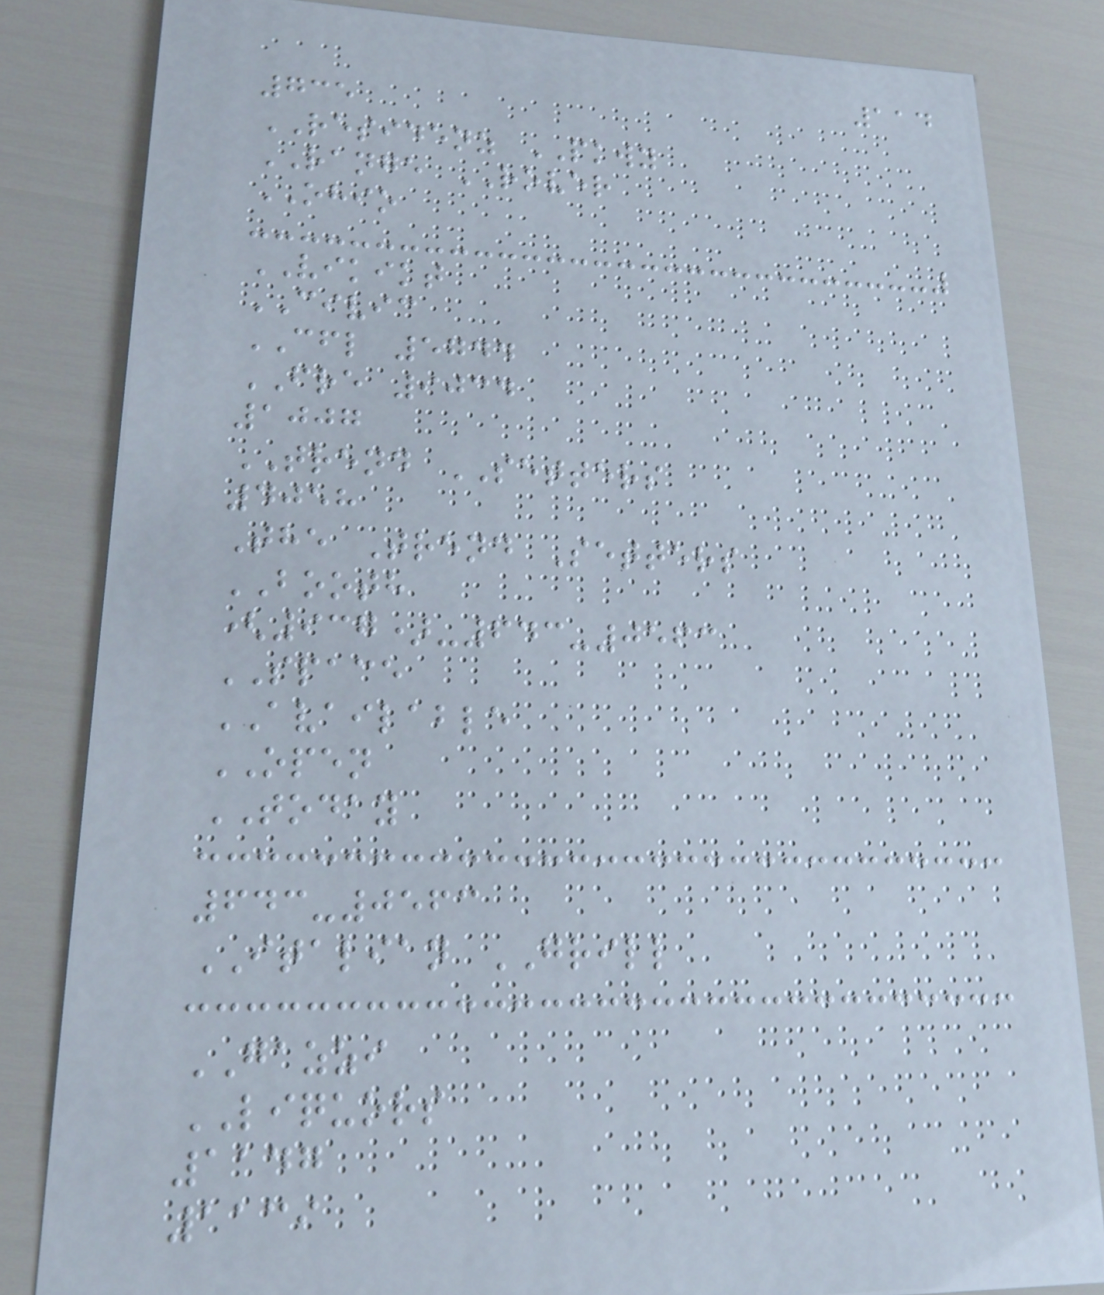114
735
RESIDENZ PKWY
RANGE ROVER
OHIO
VIKIKT
CIVIC
CFL 5744
FRE 9034
1007
TREND SETTERS
4058
The Trend Setters
BOOTH
(937)-643-0563
SPACE
AVAILABLE
OPEN
TODAY
643-0563
ITALIAN GRILL
GAZZI
LIQUORS
1147
1139
